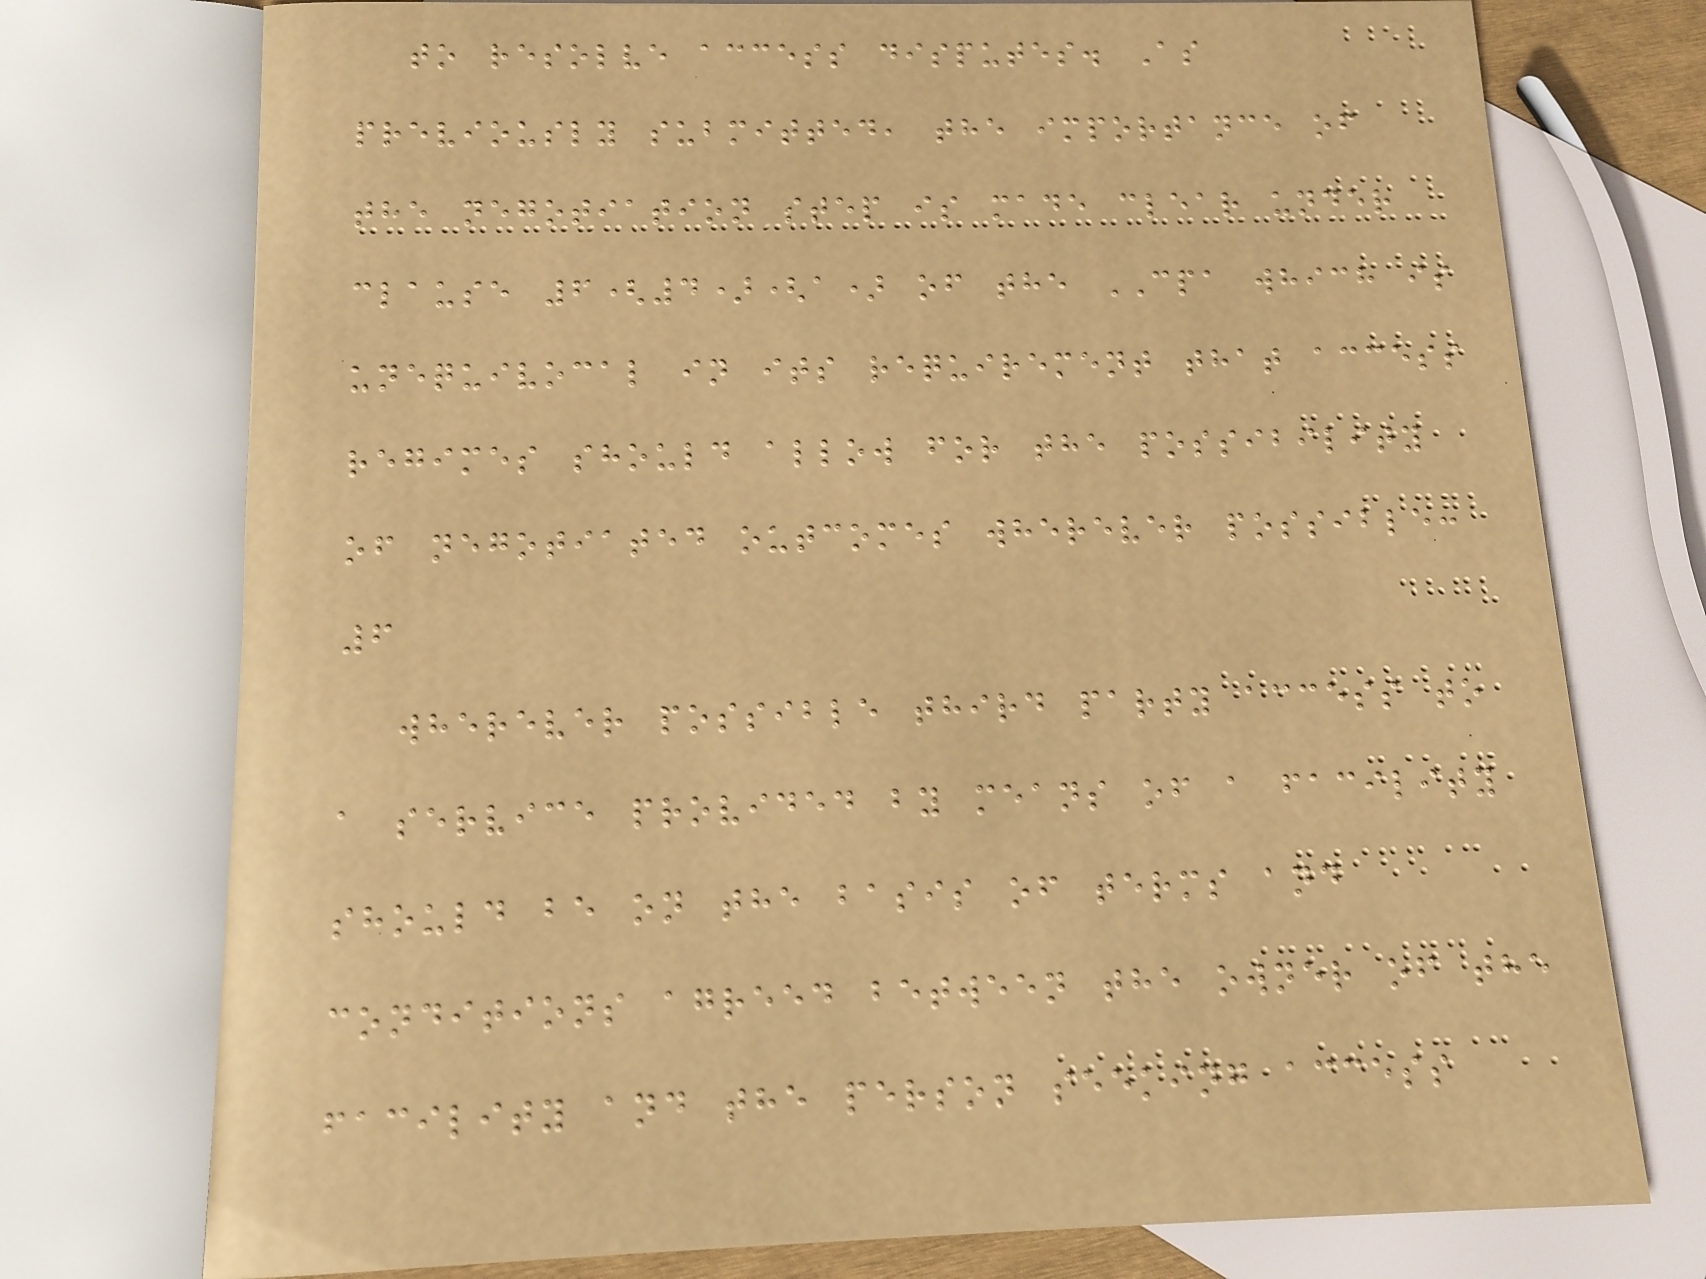to resolve access disputes. As
previously submitted, the importance of
the negotiation step is made clear under
clause 6(4)(a) of the CPA which is
unequivocal in its requirement that access
regimes should allow for the possibility
of negotiated outcomes wherever possible:
6
wherever possible third party access to
a service provided by means of a facility
should be on the basis of terms and
conditions agreed between the owner of the
facility and the person seeking access
